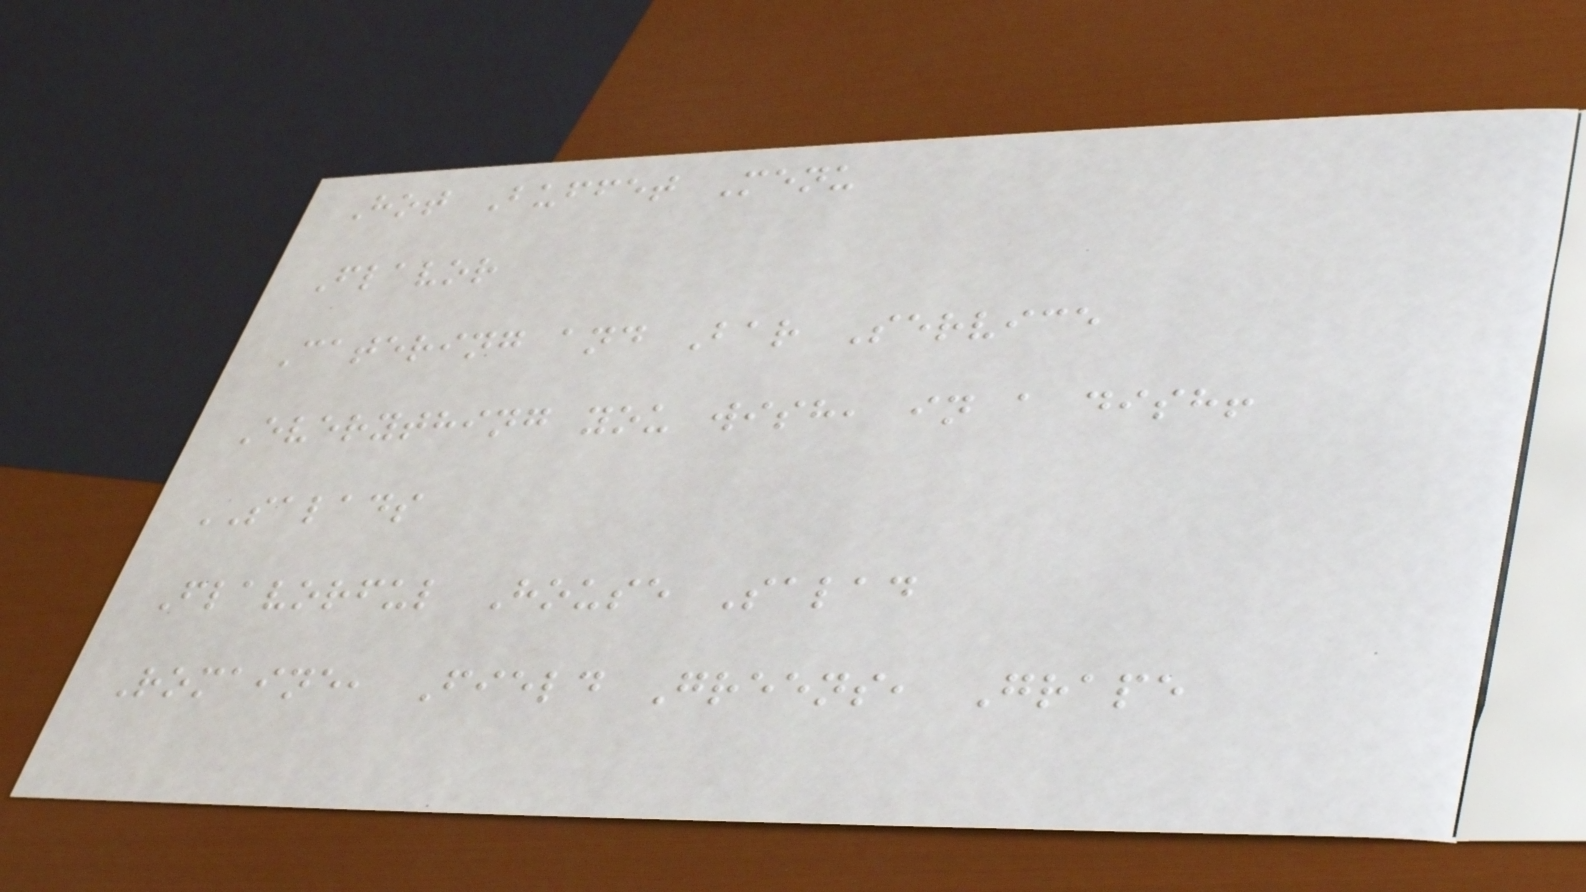Hot Buffet Menu
Flavor
Catering and Bar Service
Everything you wish, in a dish!
SALADS
Flavorful House Salad
Romaine, Field Greens, Grape
